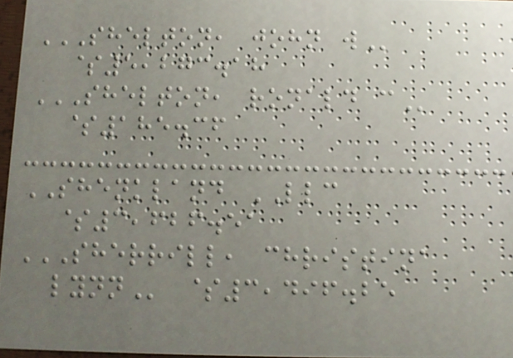SHELTON, JOHN W
$5,273.18
SHELTON, RONALD C
$185.36
SHENKLAND LLC
$3,626.51
SHERRILL, CHRISTINA
LYNN $3,496.25
